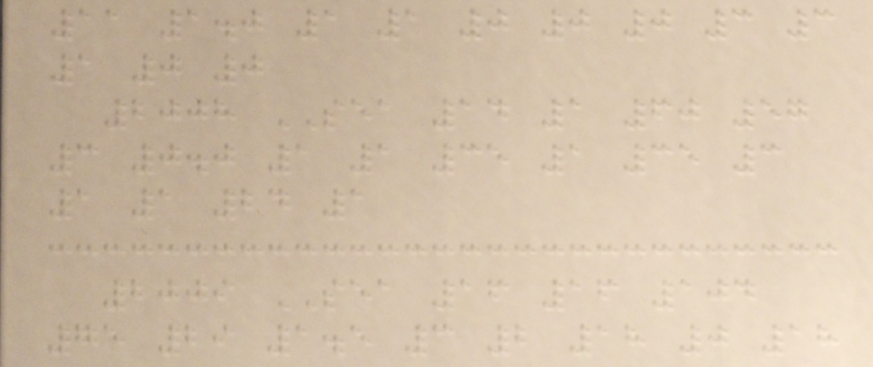11 1.0 1 1 0 0 0 3 3
1 0 0
2008 SEA 14 1 60 57
3 0.0 1 1 35 1 35 3
1 1 24 1
2009 SEA 16 16 104
75 29 1.5 3 2 18 0 18
